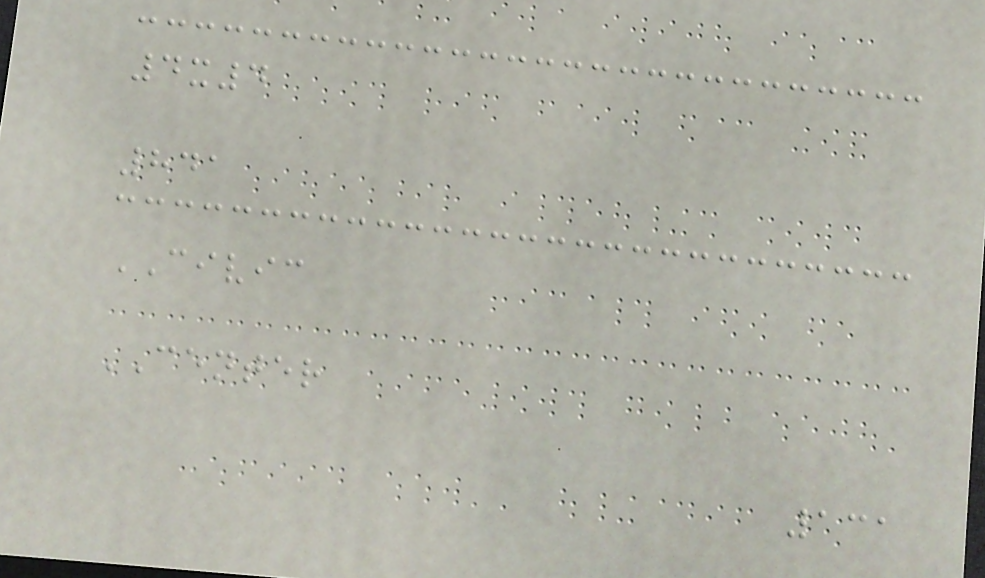4x4
841
CIVIC
CENTER
131
